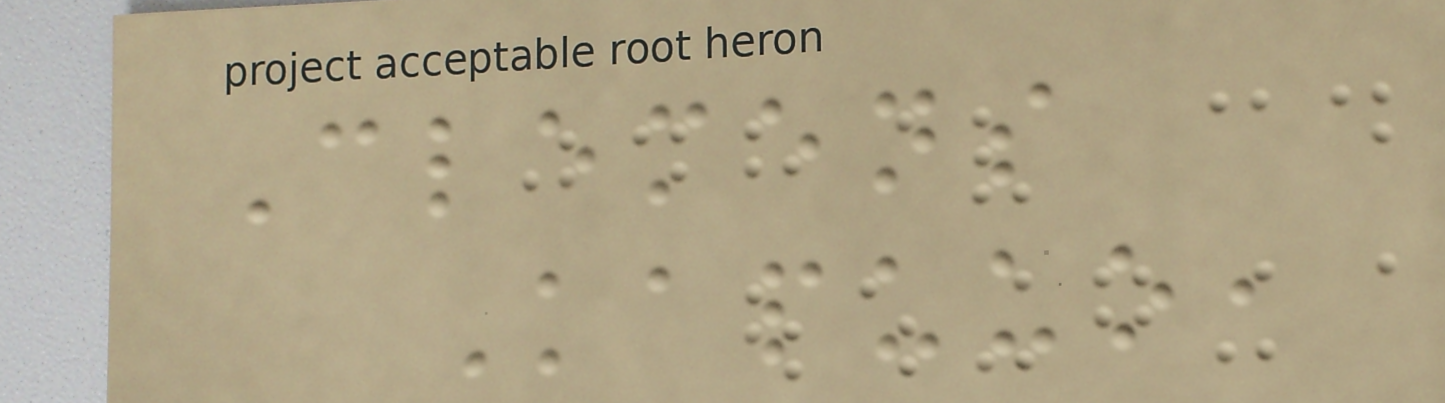Clemens
Kapuuo,
